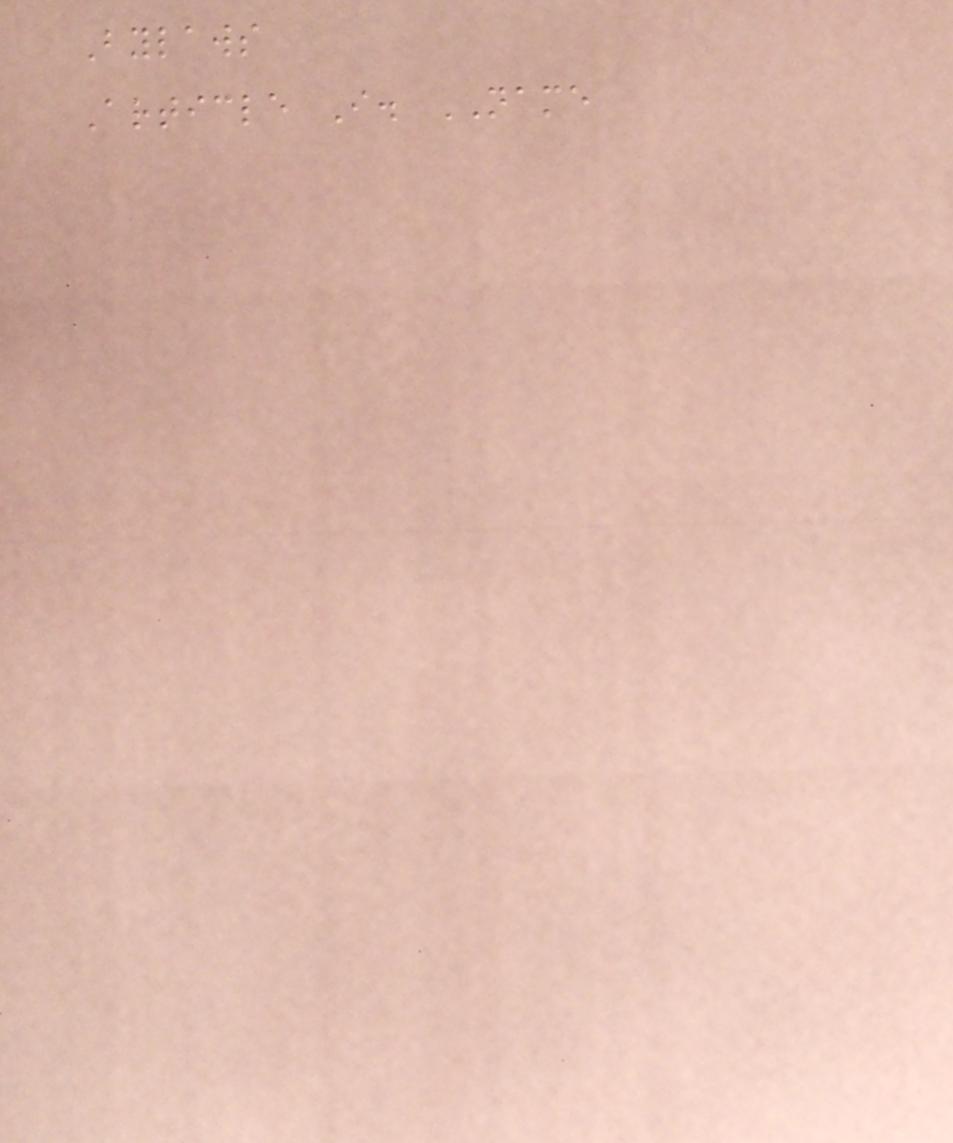Bylaws
Article I. NAME
